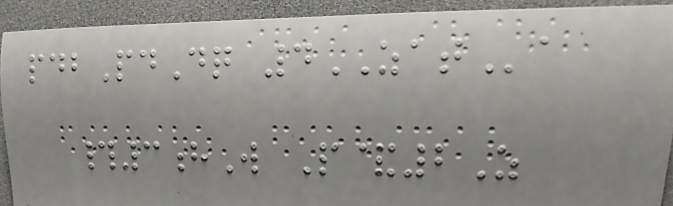pdbPdDq 4ZATa
#3hW P&2Z
